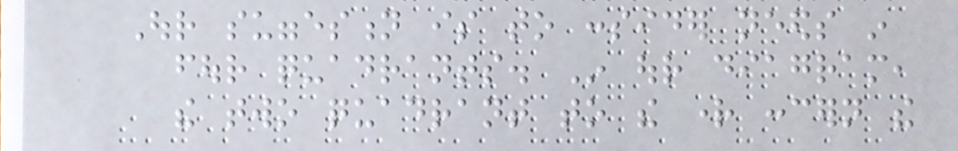Our suggestion is to consider needs in
four quadrants. In our diagram,
the two quadrant to the right concern the
